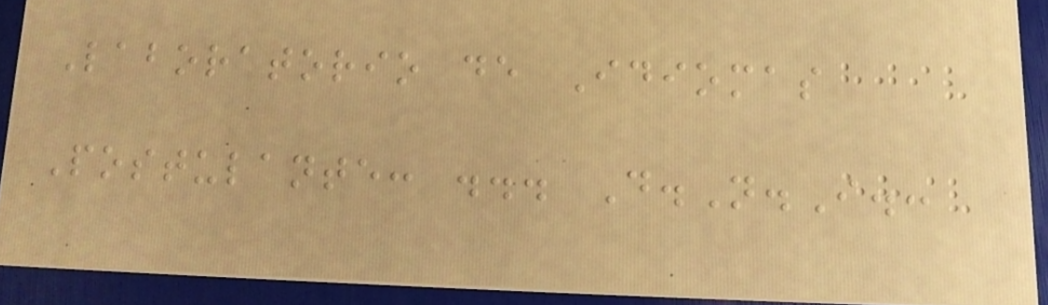Laboratorio de Idiomas
Postulante: ... D.N.I.:
